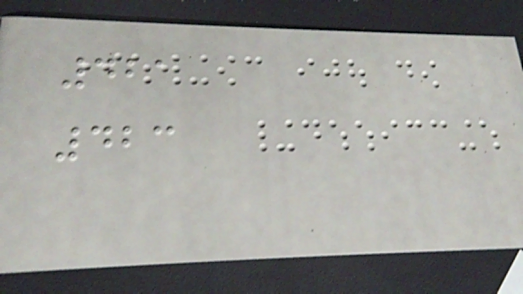421
423
